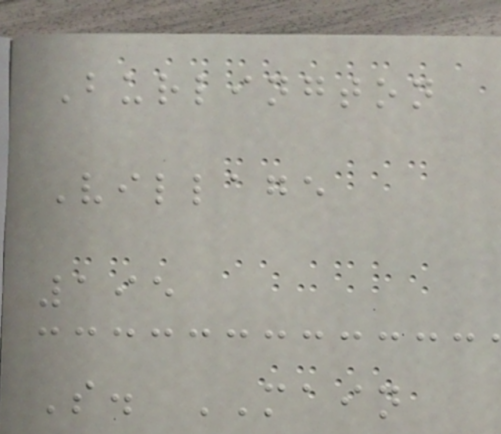Burlington
Village
195
S. MAIN
